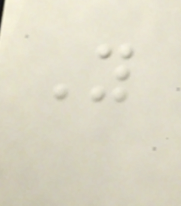You
